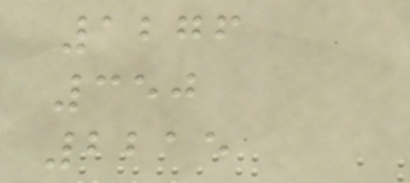1276
350
2215
